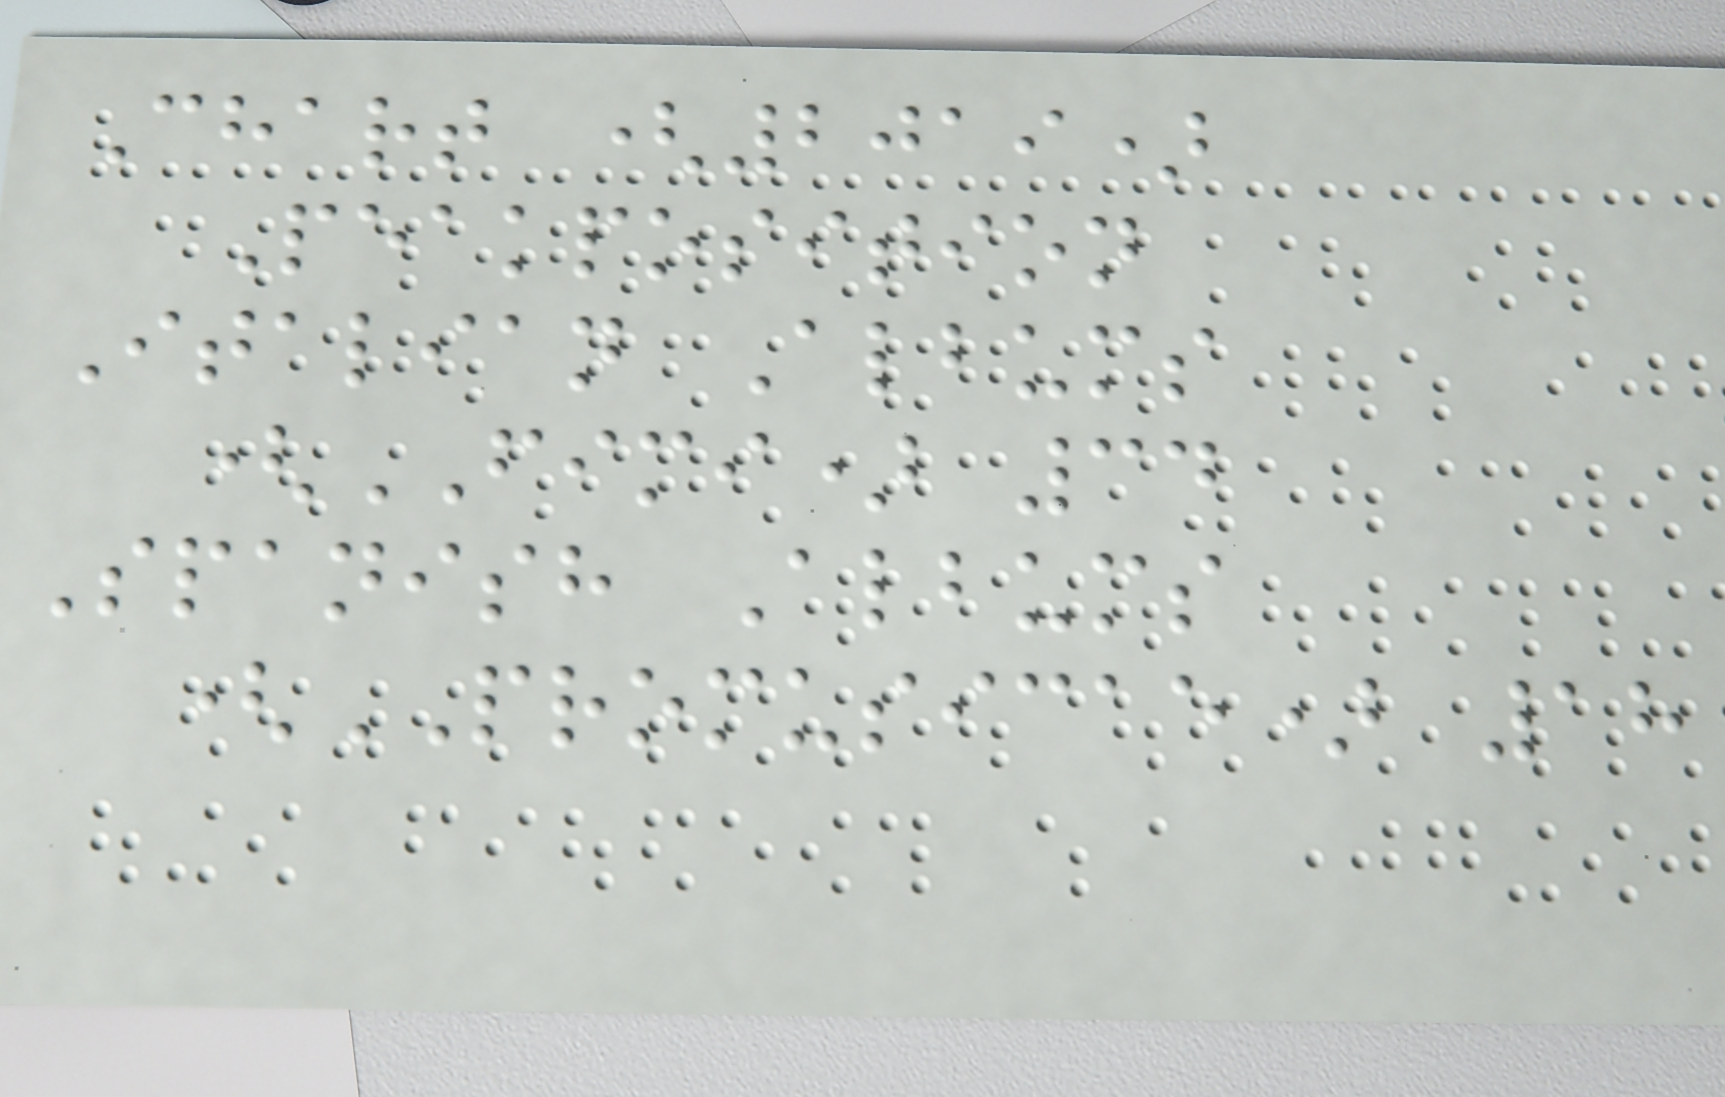Chart (2019)
Peakposition
Italian Albums
(FIMI) 34
Spanish Albums
(PROMUSICAE) 18
